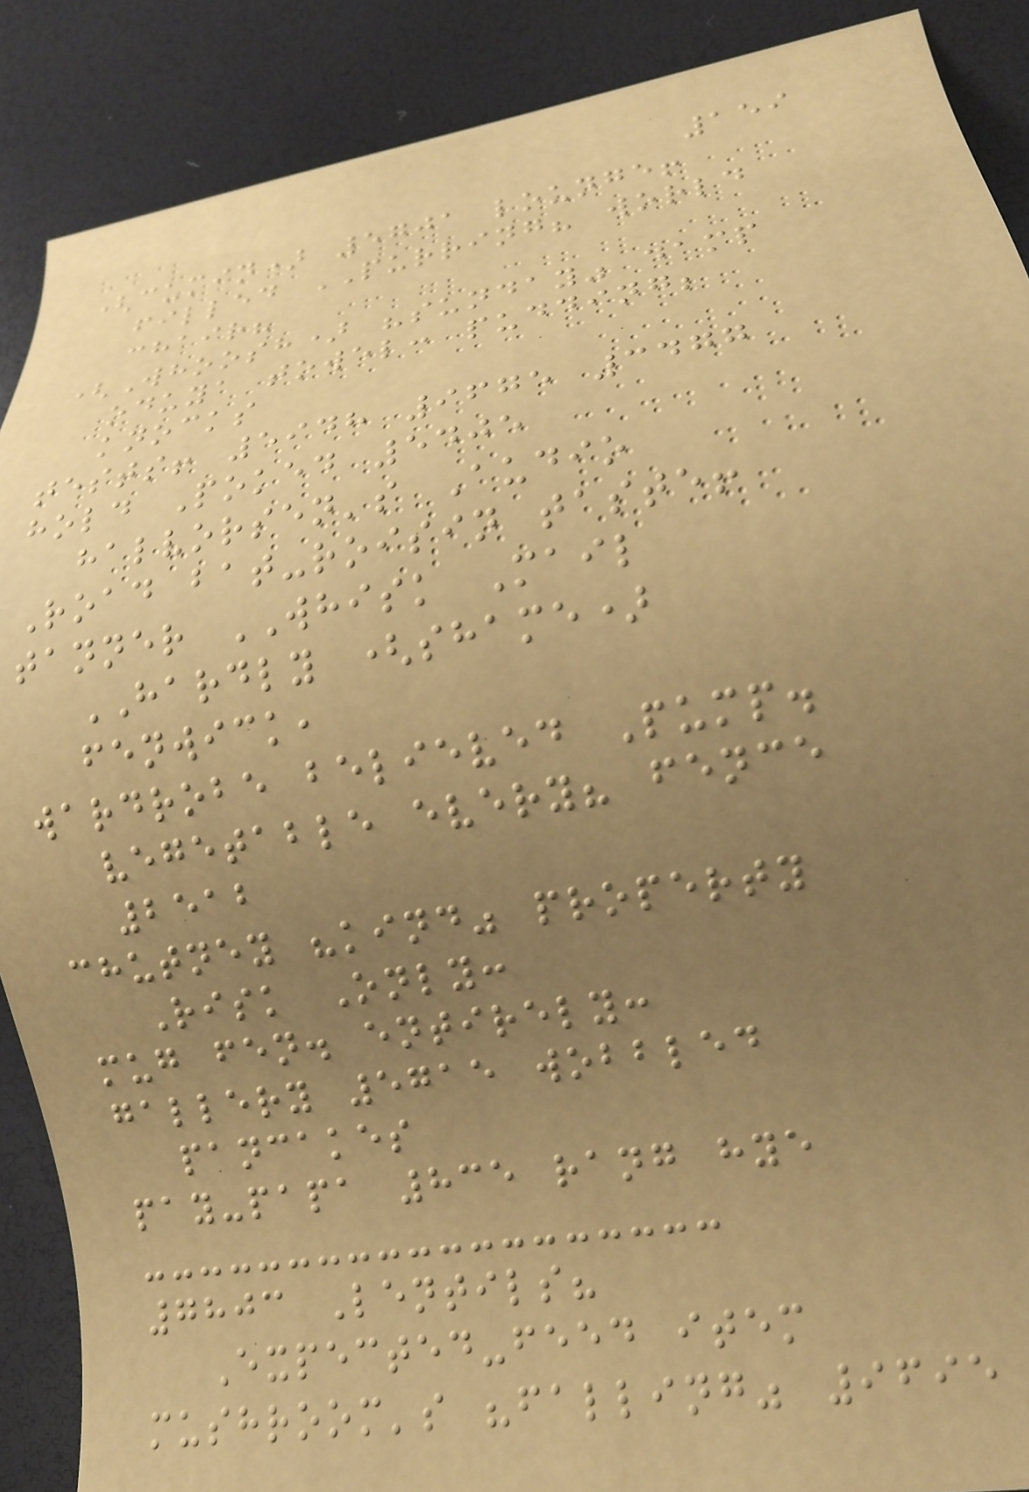159
(cumin) 5701 lounge!
filled PURRING? world
chair?
(Whoosh) "sunday" damp
oduya towel: pudding;
knocks
tests! 5948 9675 3477
hold Poked 5405
halvorsen's Audio
Road bat-roisin taste!
tanner WHISK Mail
HARDLY (shame)
fenwick,
wardrobe believed Pump.
vegetable every? fence
2512
chutney "kind" property
Risk Only:
mug fen. entirely:
gallery 5715 wobbled
pancakes
pay-papa 835 rang hye
7803 Lentils?
Expected-feed item
mushroom's "falling" 9695
